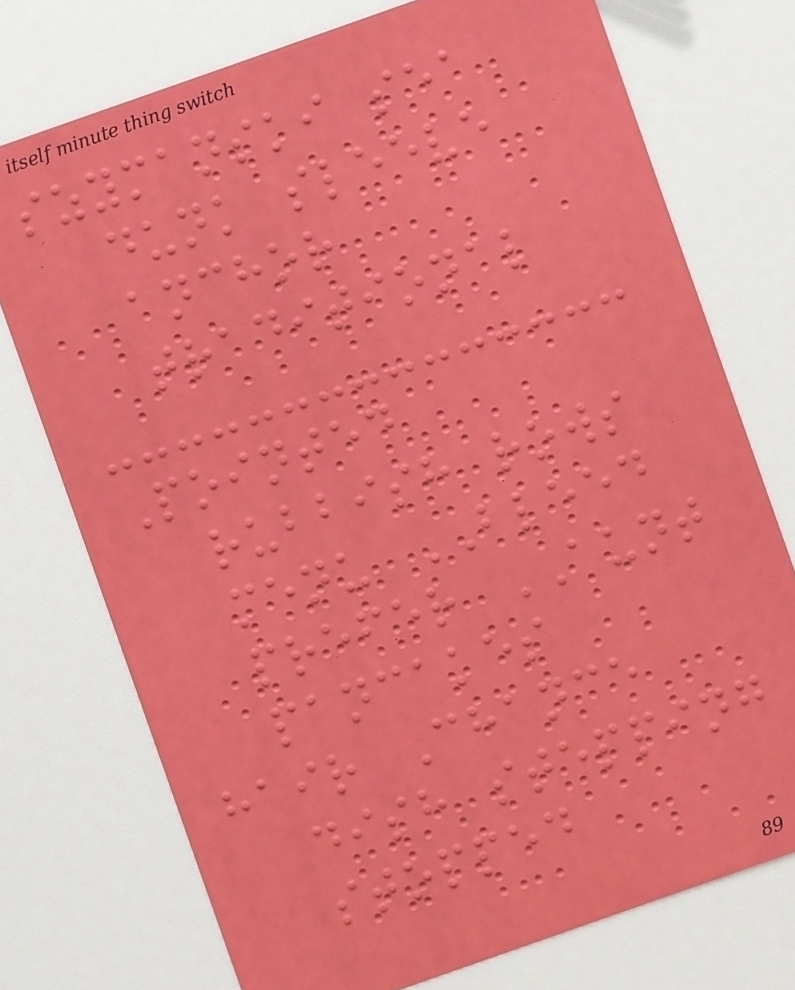szymanski sea
dunk sleeve
anchor
traditional
Pointed
rubbish rows
menu BLEED
prefer AUNT
pancakes
hair Chance
dish stepping
stopped
